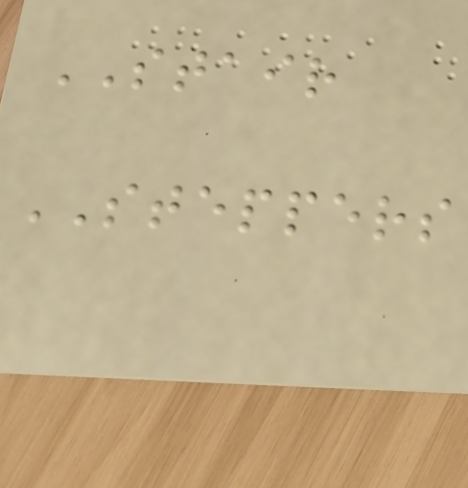STAIR
STEPPERS
